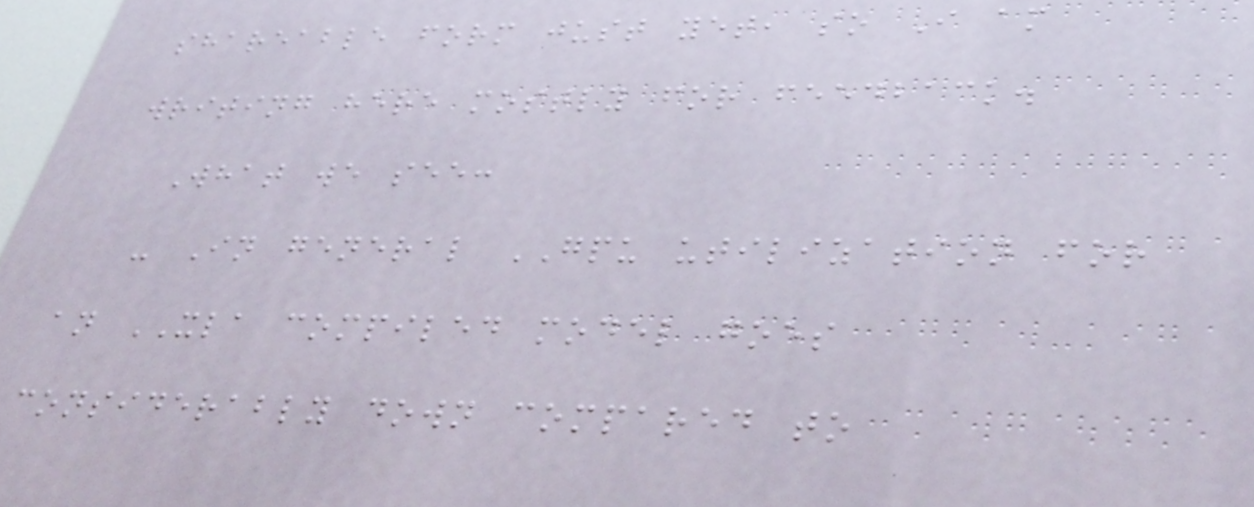shareable form just yet, so I am
writing here mostly for feedback.
What we see:
- In general GPU utilization for
an XLA compiled model goes
considerably down compared to
